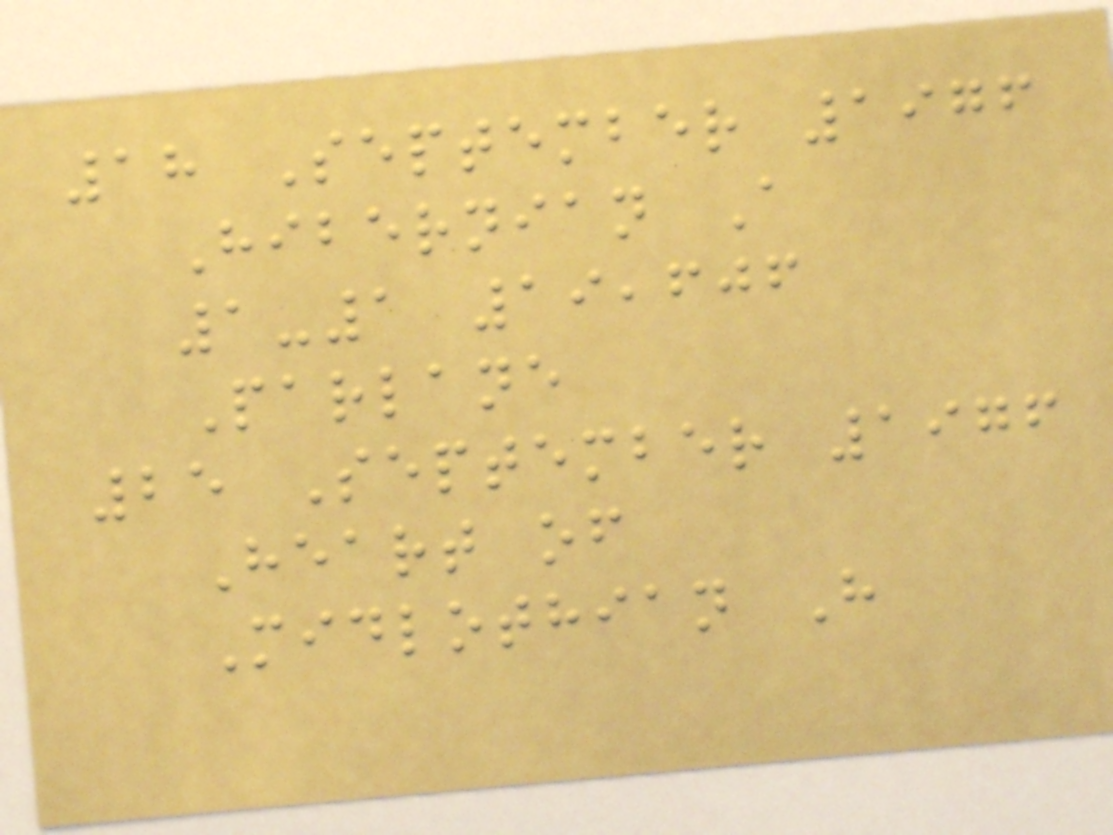18 September 1976
Hibernian A
1-1 19,606
Parlane
25 September 1976
Heart of
Midlothian H
